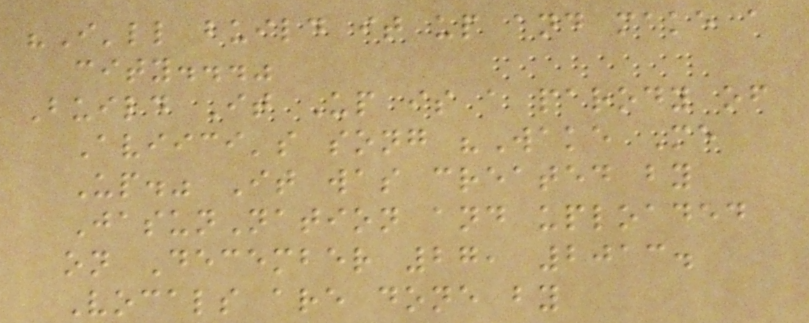"I'll build it up and make a
city..."
Build It Up is a parody of
Aviici's song "Wake Me
Up." It was created by
JasunNation and uploaded
on December 27, 2013.
Vocals are done by
